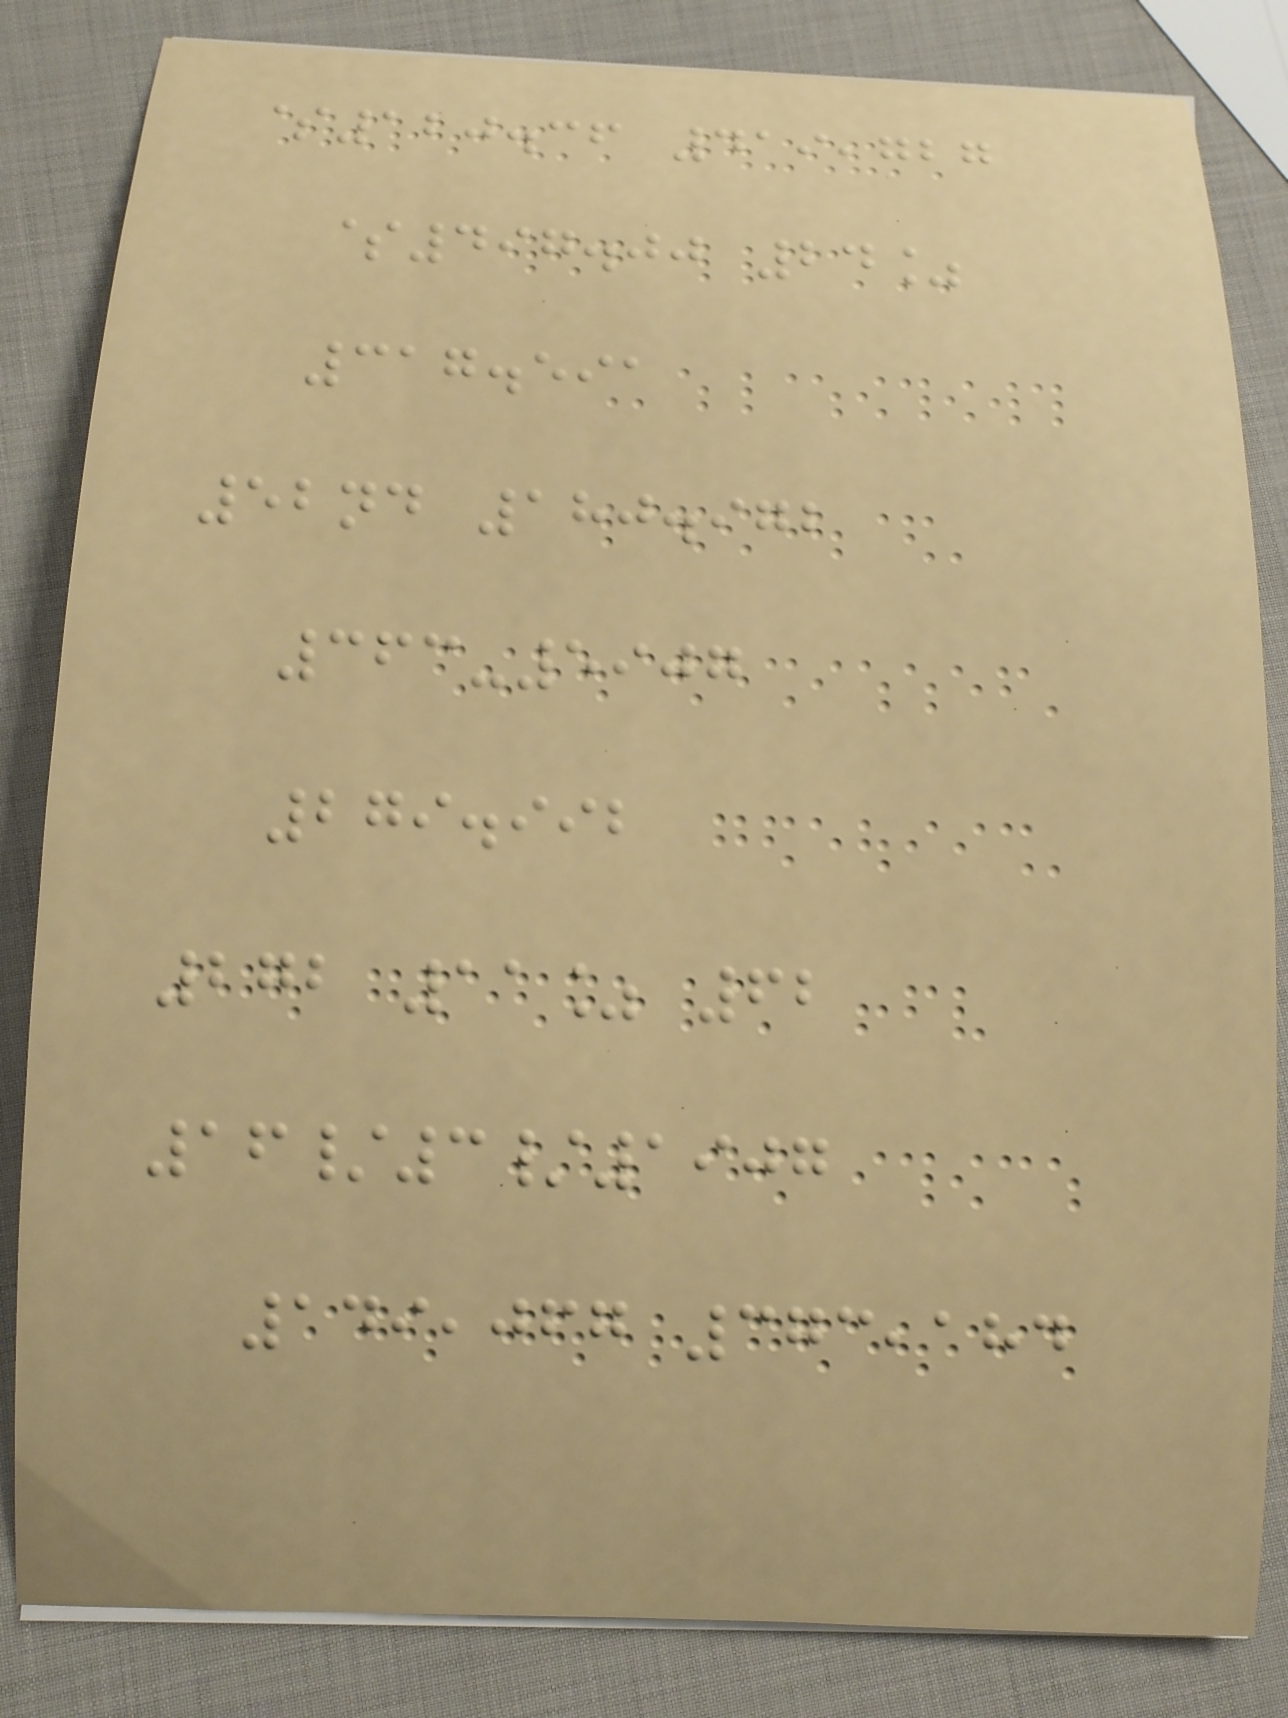$120.36 419,727
$497.00 24%
317.591
52nd 180.972
363-5907
279.992
272 11% 62
16/3/1907
149,067 373,184
